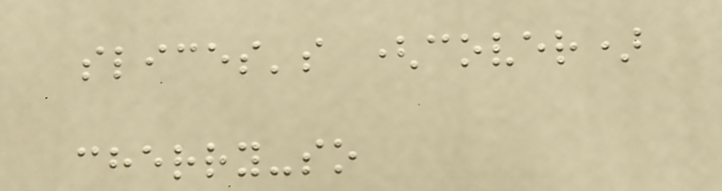slices's (cover)
cherry-so
